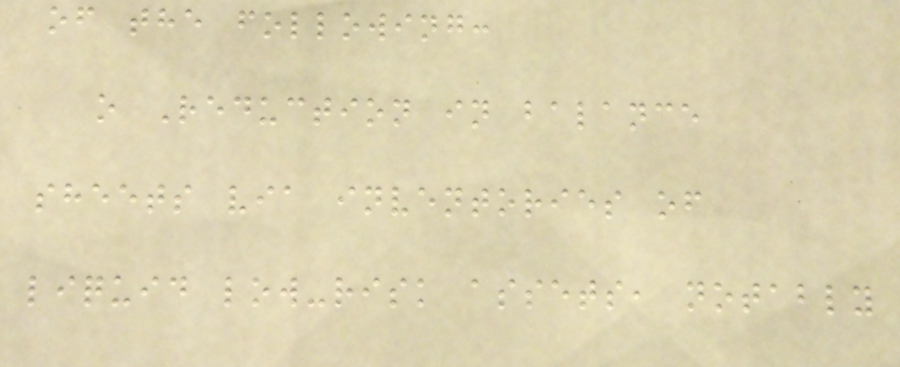of the following:
o Reduction in balance
sheets via inventories of
liquid low-risk assets, notably
